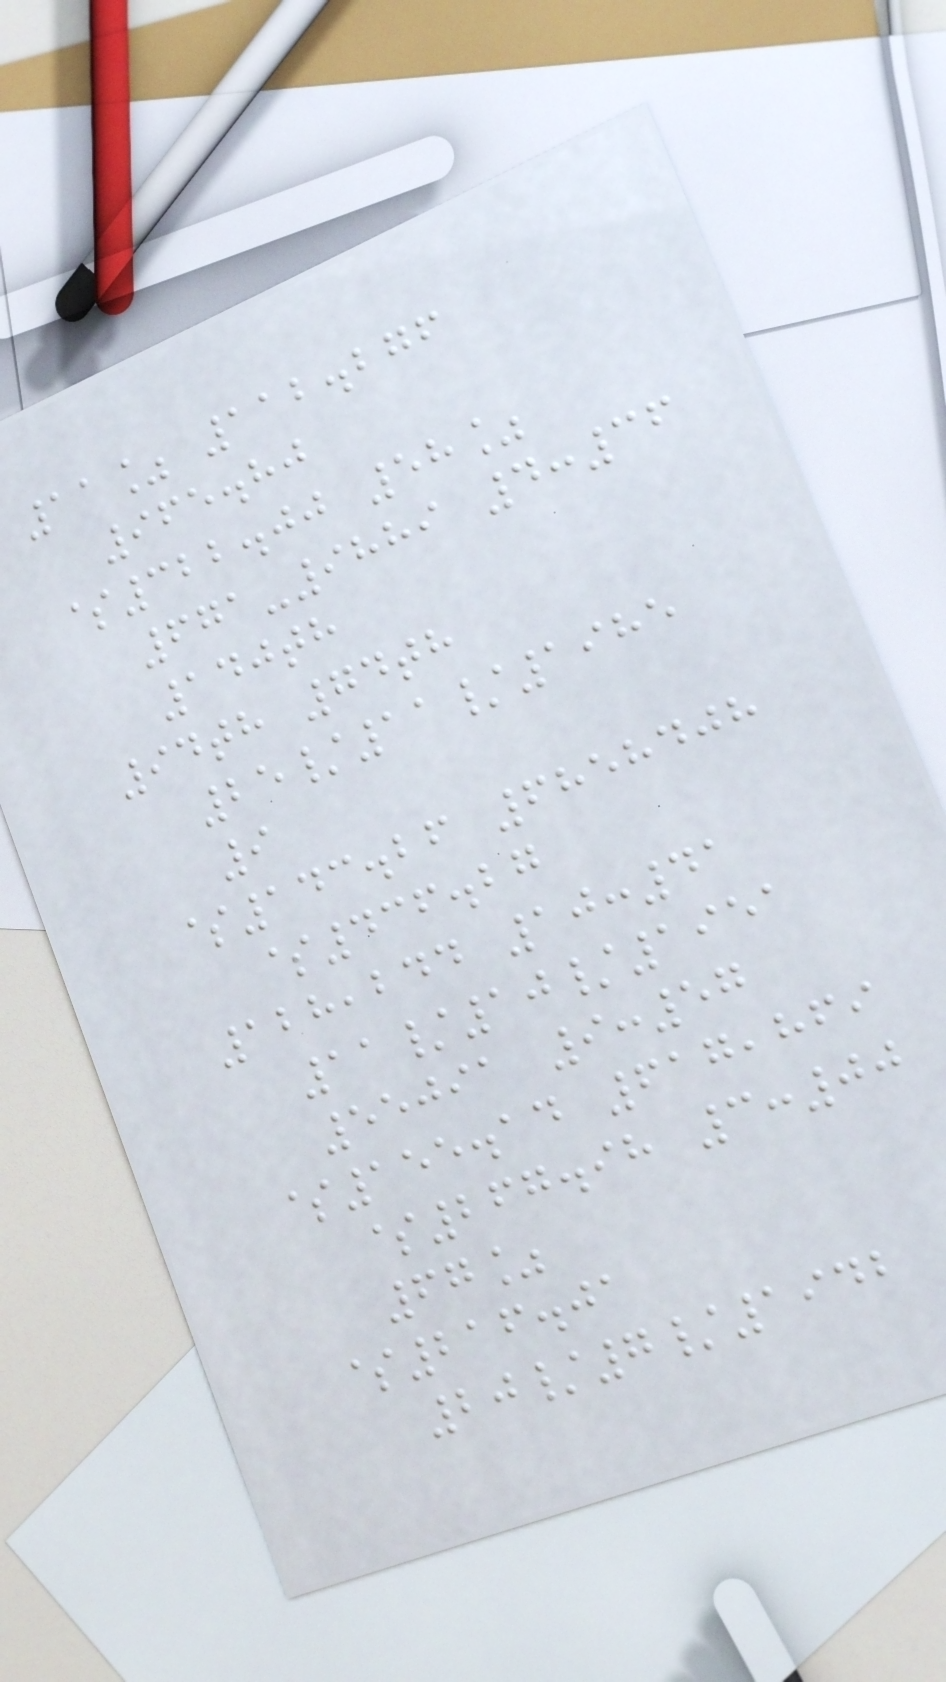11% 112.276
965.80
$322.00 58%
671-9889 4:36
140th
94th 74th
25/11/1985
9
$143.26 6858408
$436.27
128,244 10:41
11/10/1951
55091 9:57
$155.14 617,869
$267.98 3:00
67%
$216.01
20/7/1942
